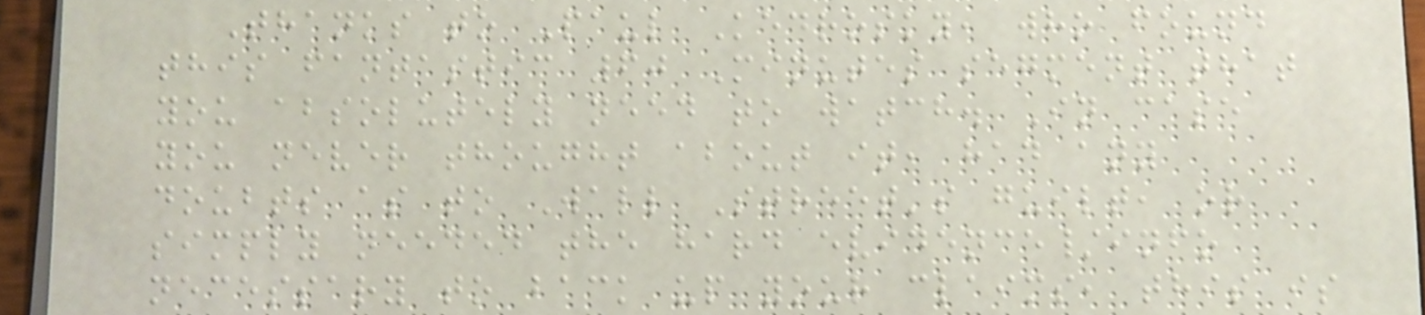Thanks to Paul Kedrosky, who found
this fantastic 60 Minutes segment that
you absolutely need to watch. In case
you never thought about it, had any
doubts as to Wall Street's guilt, or
simply needed the hard evidence/info
necessary to back up your claims, this is
